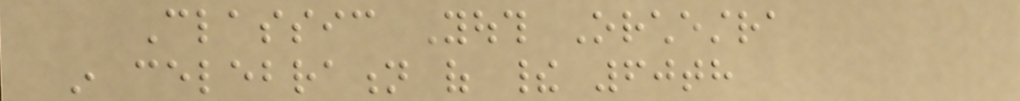Classic Youth Orchestra
in celebration of their 60th
